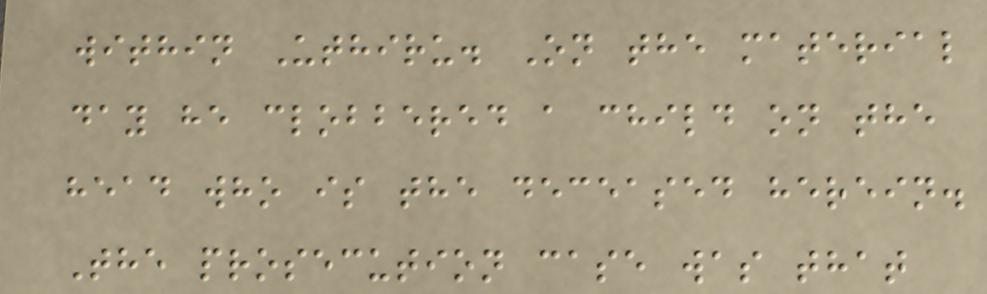within Uthiru. On the material
day he clobbered a child on the
head who is the deceased herein.
The prosecution case was that
